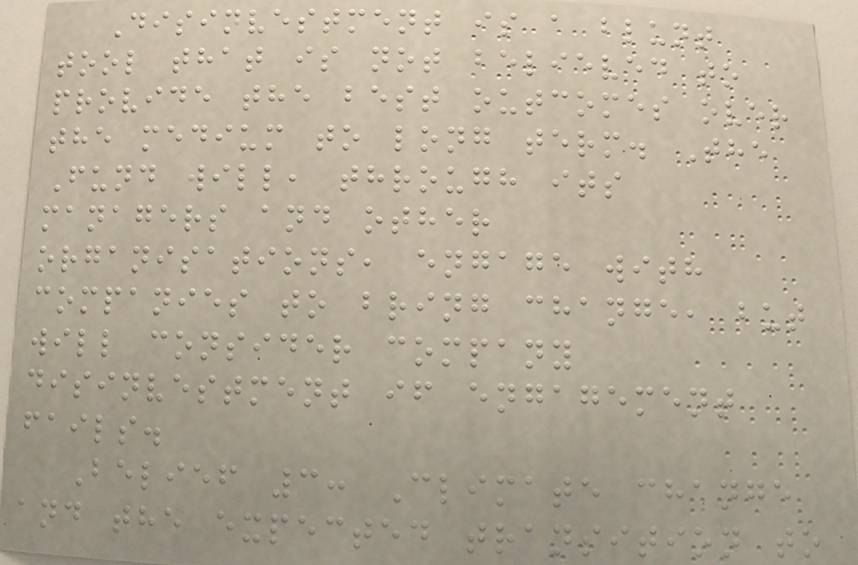Disinvestment is a blunt
tool that is not believed to
provide the best outcomes over
the medium to long term. The
Fund will, through its
managers and other
organisations, engage with
companies to bring change, but
will consider company
disinvestment if engagement
fails.
Belief 3: Climate change
and the expected transition to
